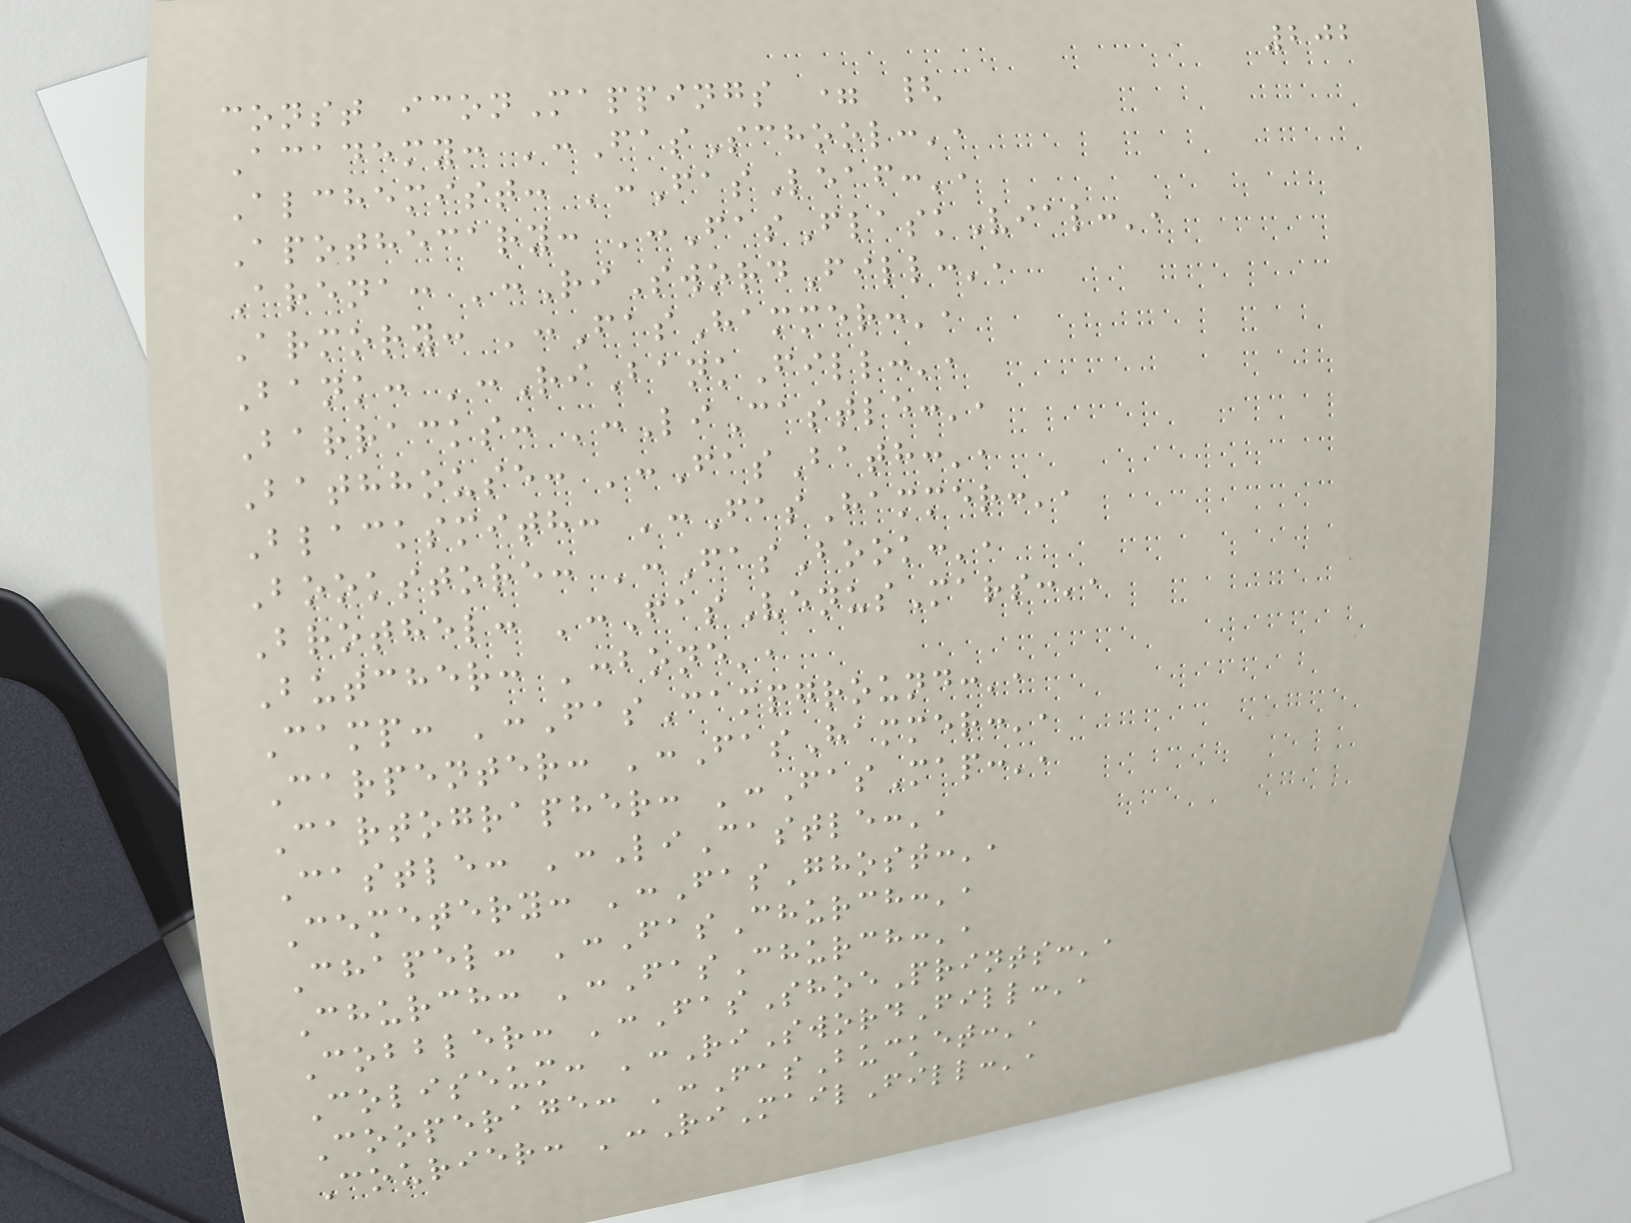202
const iconMappings = {
Academy: ':FasSchool:',
Alchemist: ':FasLeaf:',
Apothecary: ':FasFlaskVial:',
Arena: ':RiSwordFill:',
Armory: ':FasHammer:',
Bank: ':RiBankFill:',
Barracks: ':LiCastle:',
Bathhouse: ':FasBath:',
Blacksmith: ':FasHammer:',
Bookstore: ':FasBook:',
Brothel: ':FasVenusMars:',
Butcher: ':bone',
Camp: ':FasCampground:',
Carpenter: ':FasHammer:',
Cartographer: ':FasMap:',
Castle: ':LiCastle:',
Cemetery: ':FasGhost:',
Chapel: ':FasChurch:',
Church: ':FasChurch:',
Cobbler: ':FasShoePrints:',
Coliseum: ':RiSwordFill:',
Cooperage: ':FasBucket:',
Courier: ':RiMailFill:',
